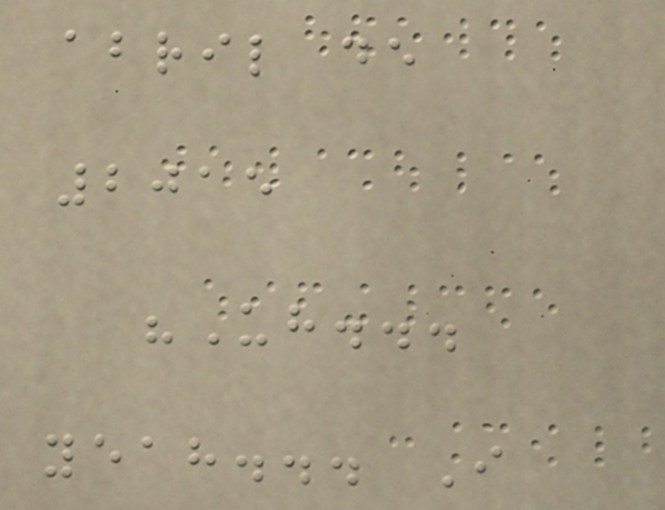abril de
2015
"Uh...
yeah... I
